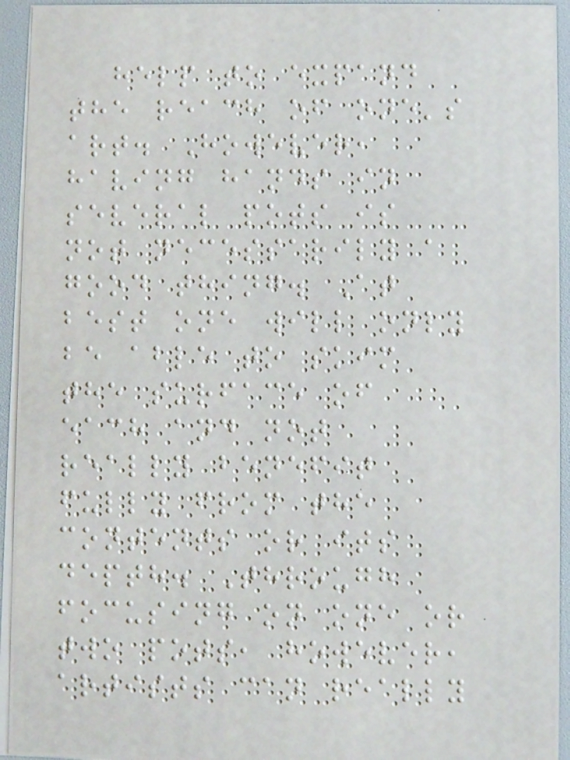help to expand
the reach of one's
art. However,
having hands in
several pots is
not necessarily a
good thing. At
best one will only
be able to skim
the surface of
each and not
really benefit
fully from the
contents or its
depth. Through
focusing on one or
two pots, however,
artists can really
